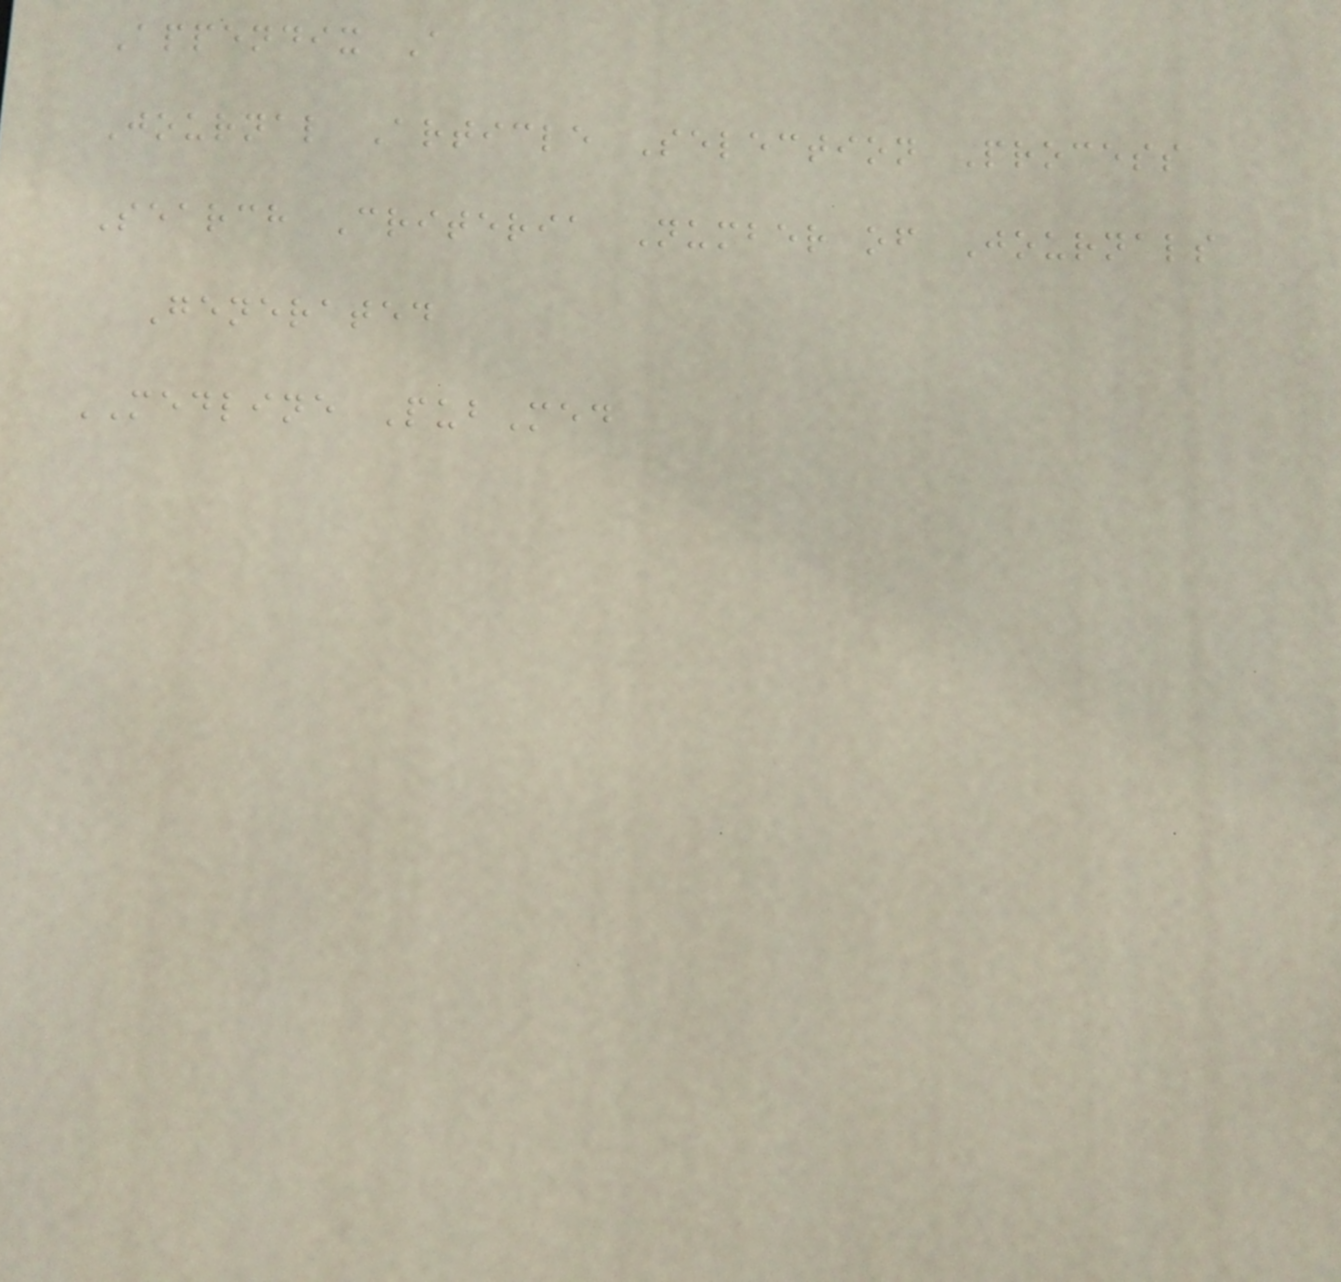Appendix A
Journal Article Selection Process
Search Criteria Number of Journals
Generated
MEDLINE PubMed
